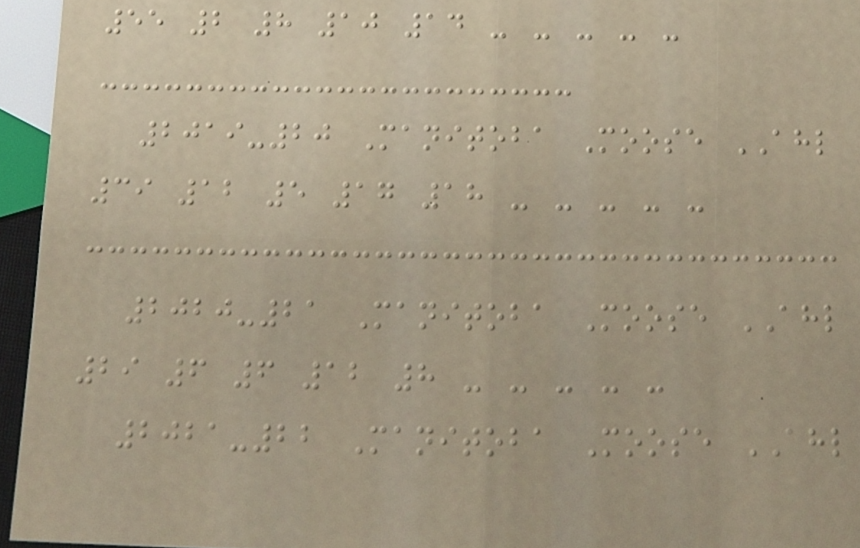55 2 8 10 14 - - - - -
2019-20 Manitoba Moose AHL
39 12 5 17 18 - - - - -
2020-21 Manitoba Moose AHL
29 6 6 12 8 - - - - -
2021-22 Manitoba Moose AHL
